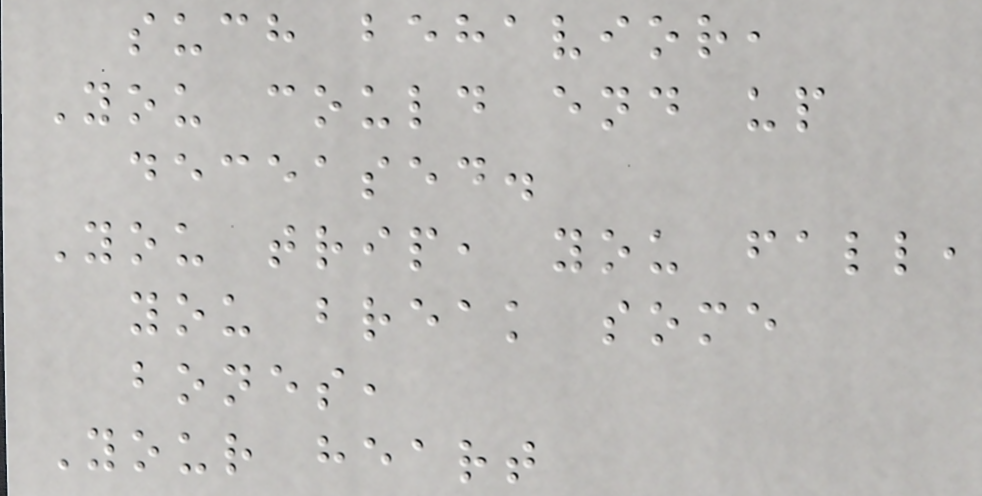such behavior,
You could end up
deceased.
You trip, you fall,
you break some
bones,
Your heart
